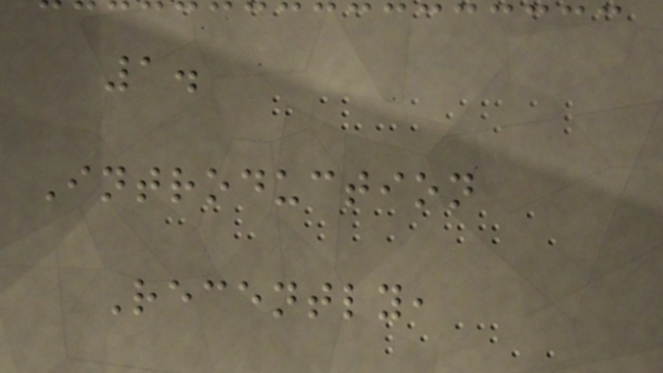1.
Introduction
Recently,
